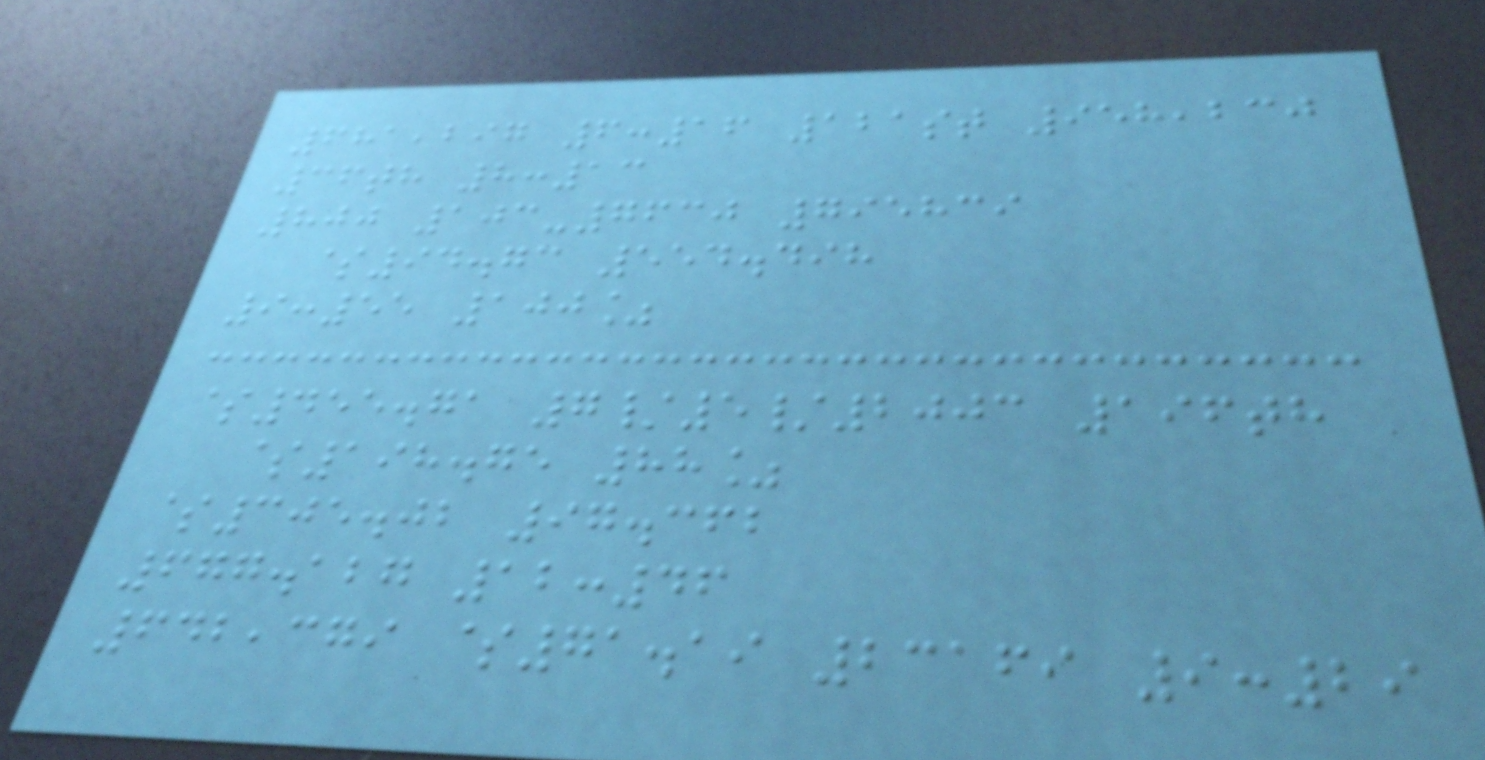681,297 6:16 121st 958,230
36th 8:13
800 103-7630 795839
$94.73 554.498
9:55 100%
$455.71 7/5/2003 196th
$198.75 88%
$305.02 97.362
677.127 12:46
642,379 $71.19 23169 9:29
